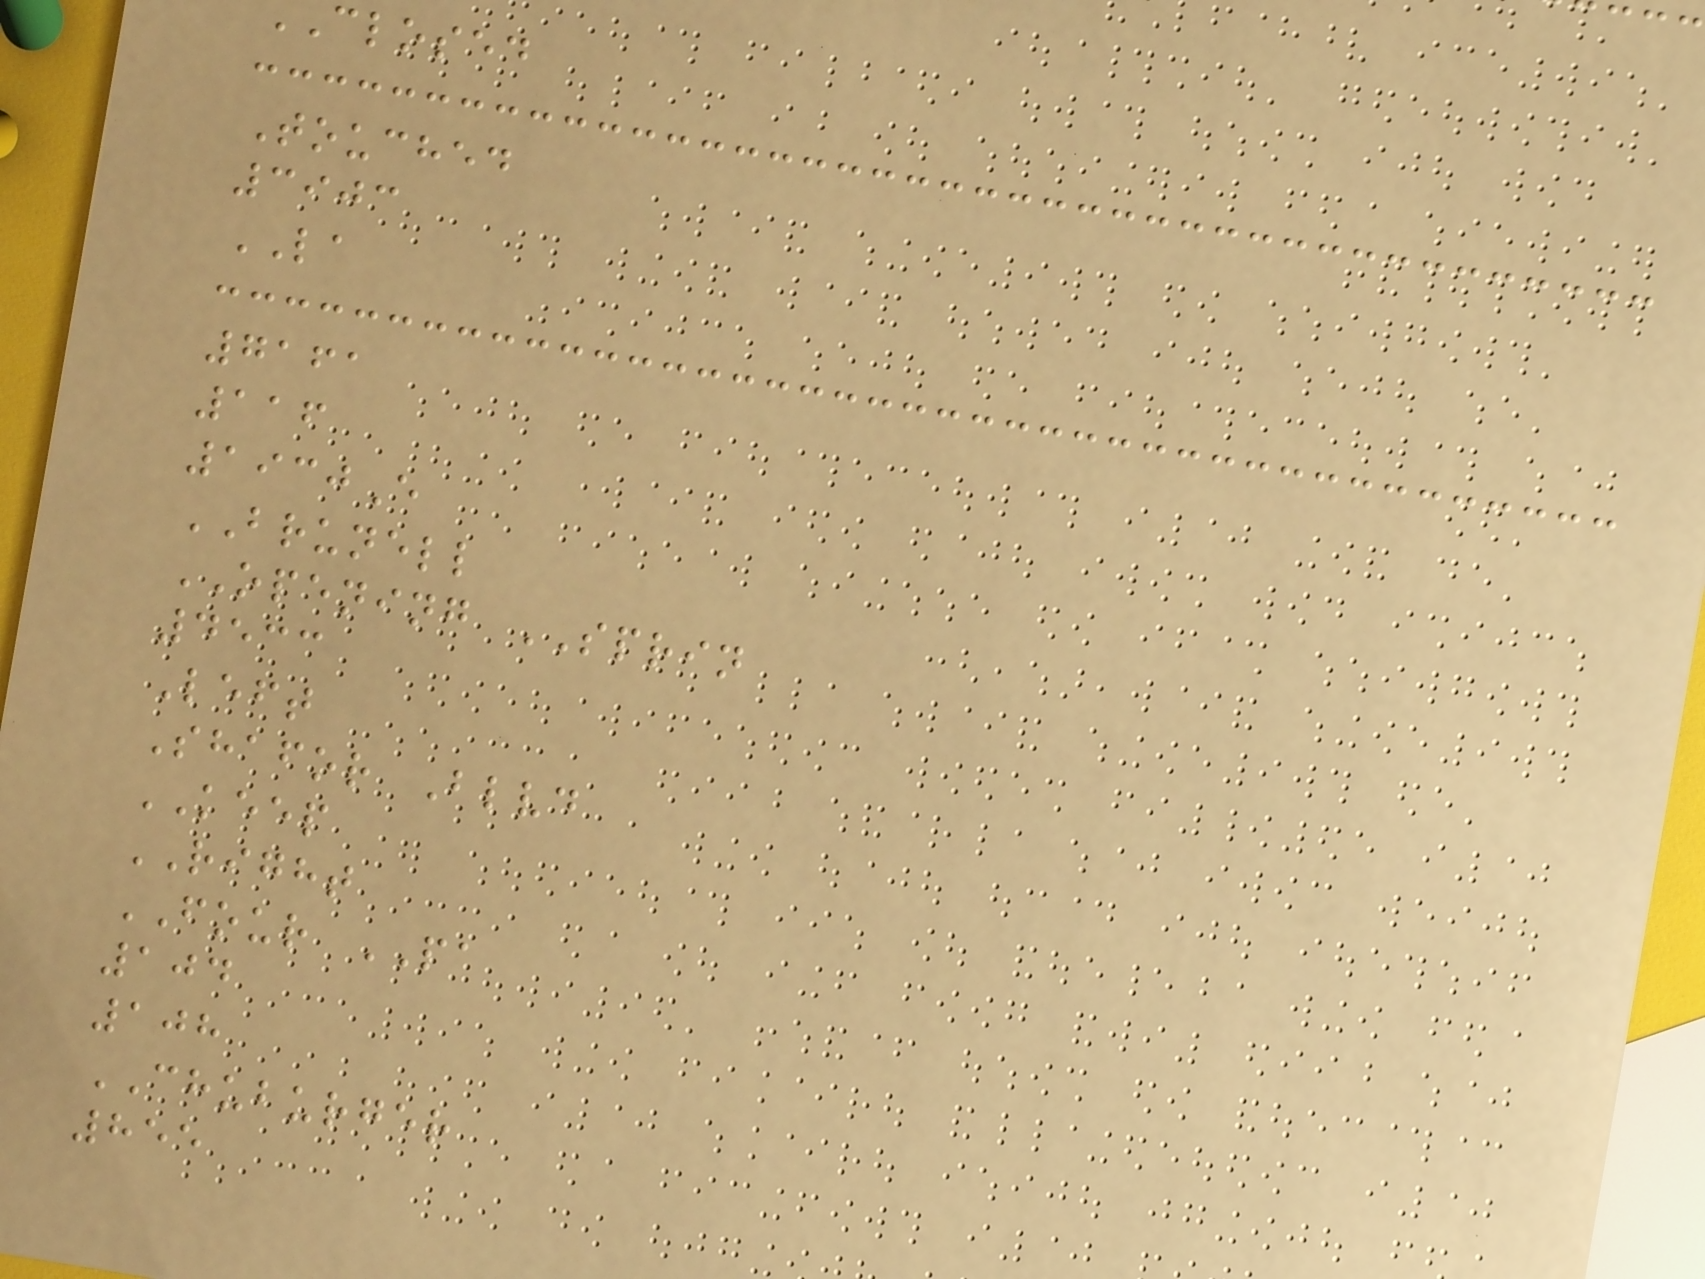closed
Touched
3903
LA
7161
116
1930E
BRUNELL
OPENING SPRIN
4533
Left
Shafor Blvd
KEEP
RIGHT
FOUR PA
104
108
CHUBURGER
855
